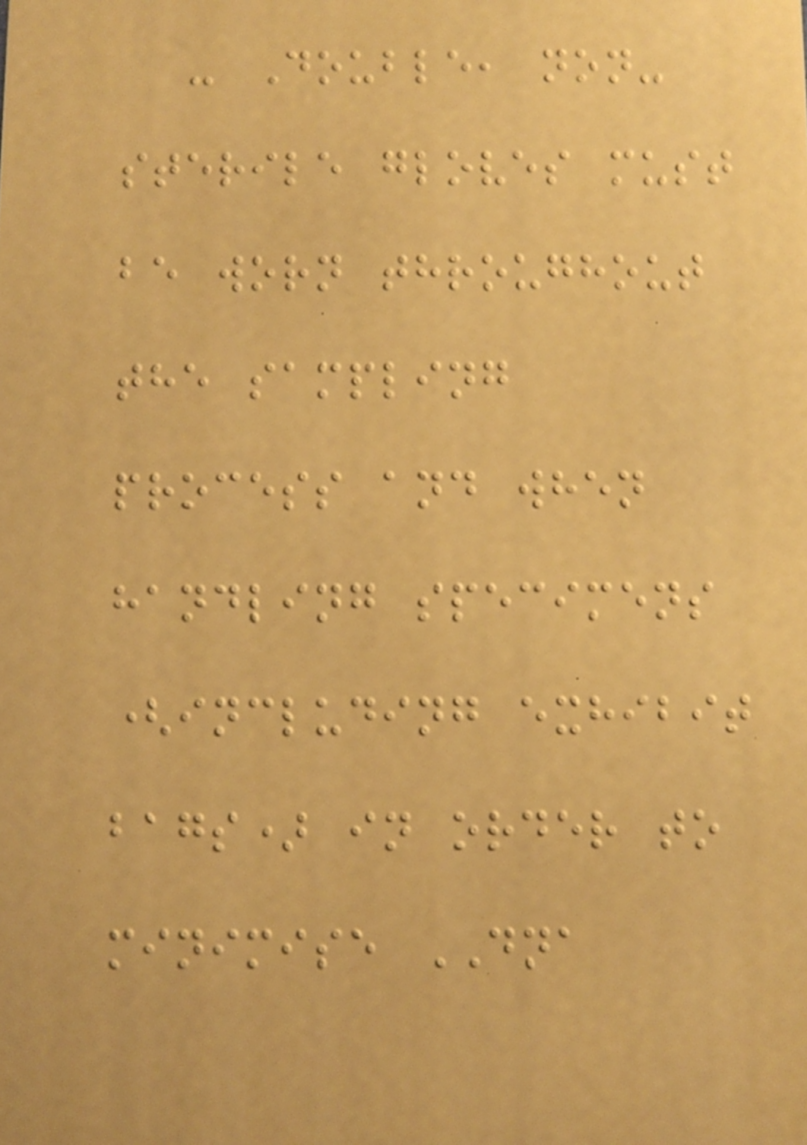- Double, non-
sterile gloves must
be worn throughout
the sampling
process and when
handling specimens
(including exhibit
bags) in order to
minimise DNA
